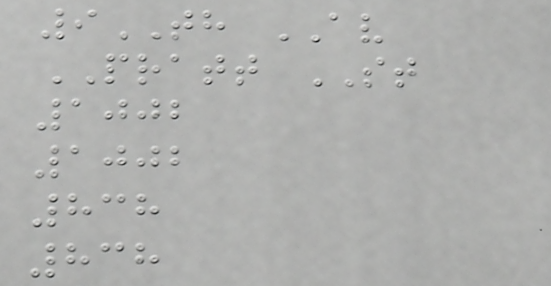9TH AV
PRATT ST
1002
1002
838
838
